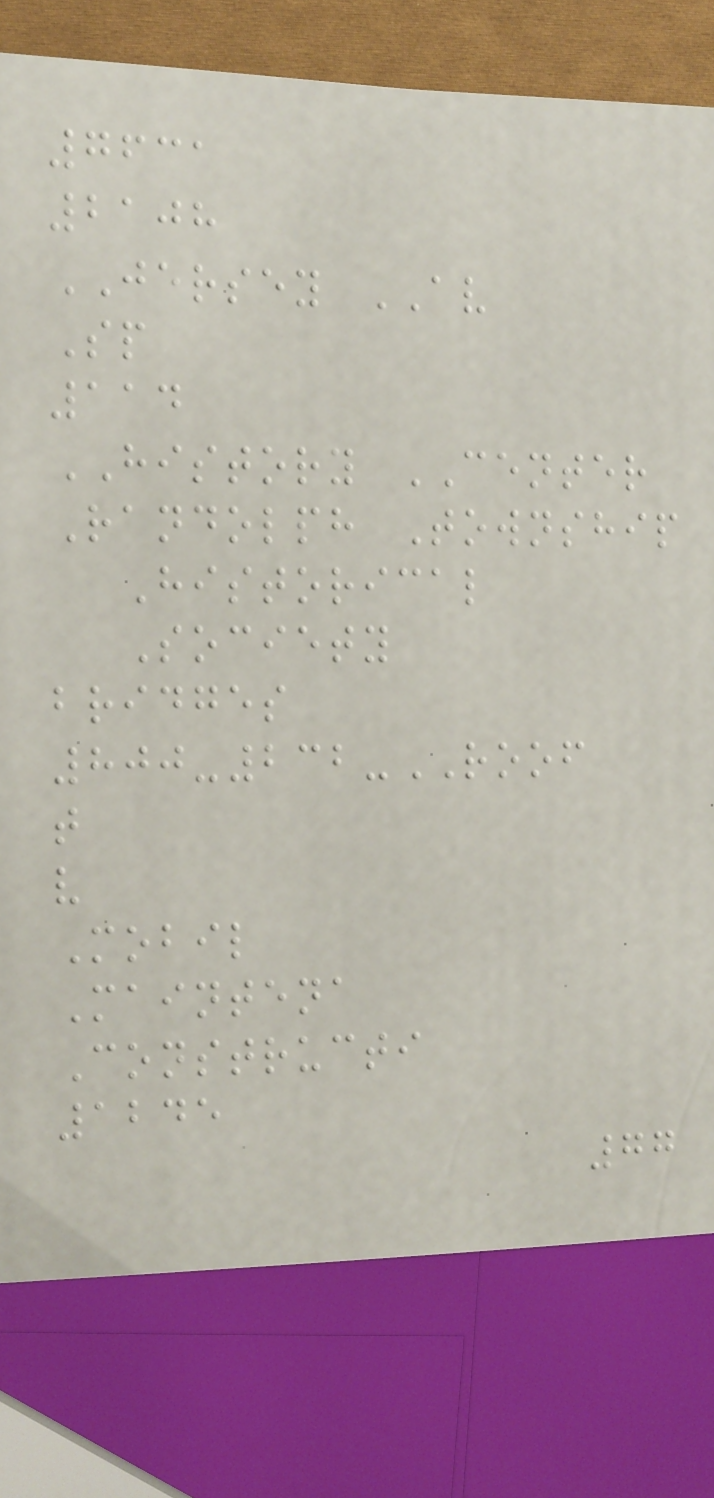7631
2108
JERSEY AV
Sp
114
HISTORY CENTER
Randolph Township
Historical
Society
bridges
800-232-ROOF
t
v
Mobil
Maintena
Constructi
1245
77
